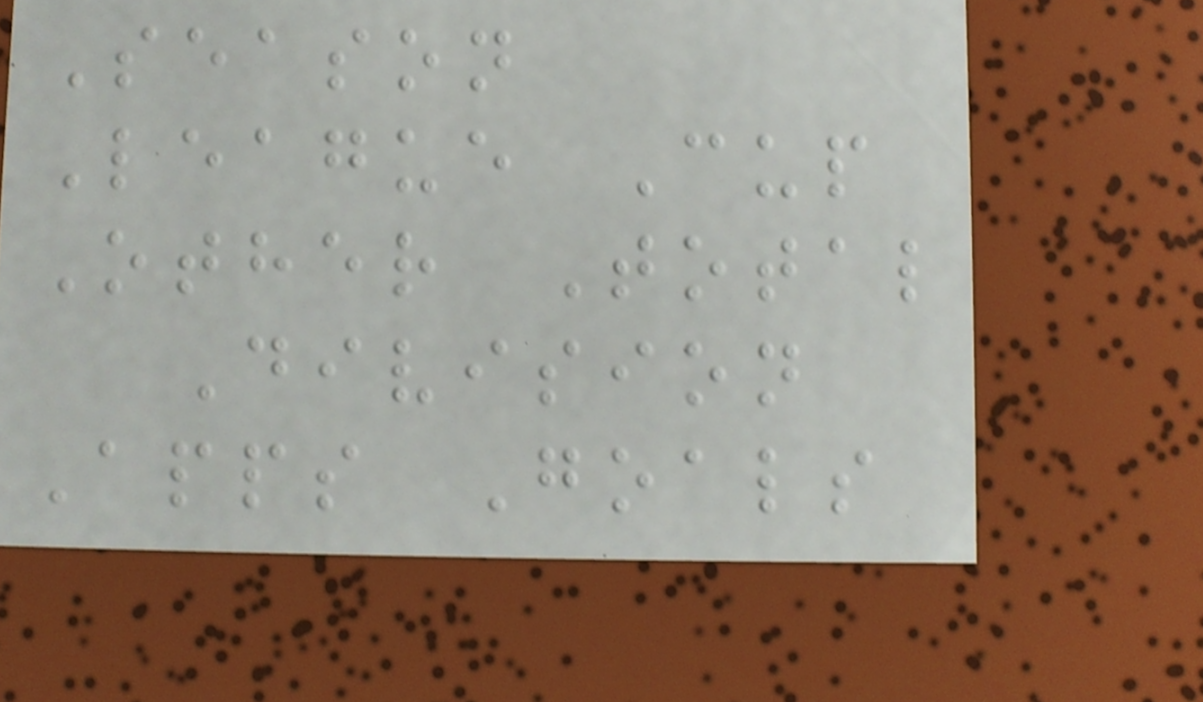Season
League Cup
Other Total
Division
Apps Goals
